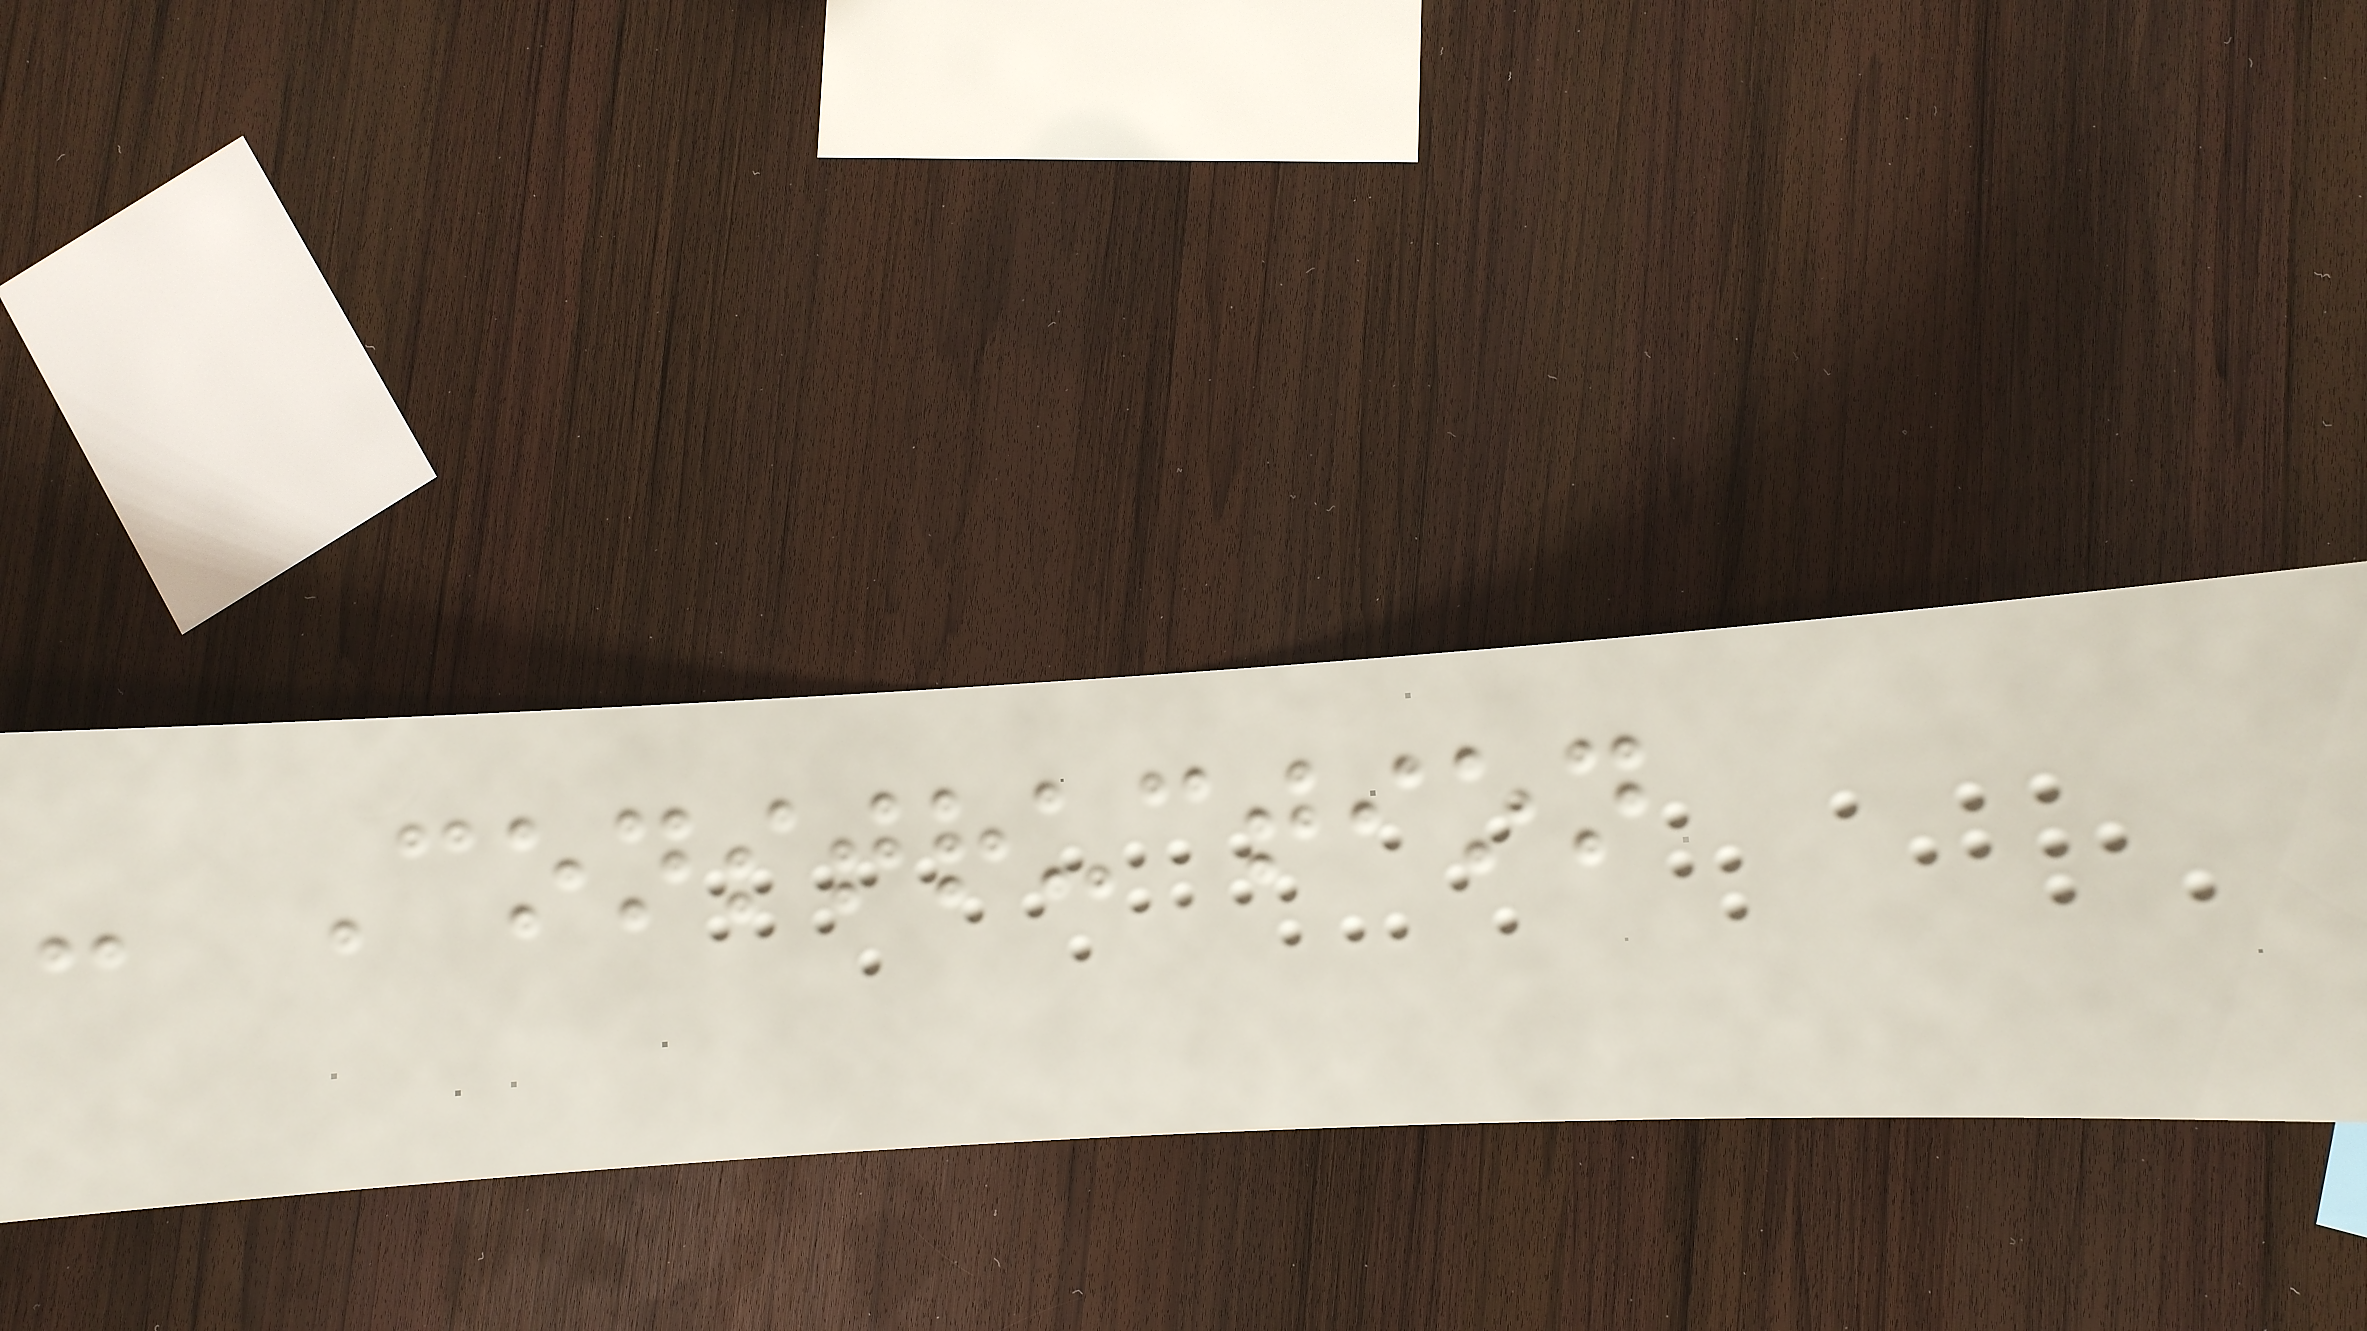- Construction
